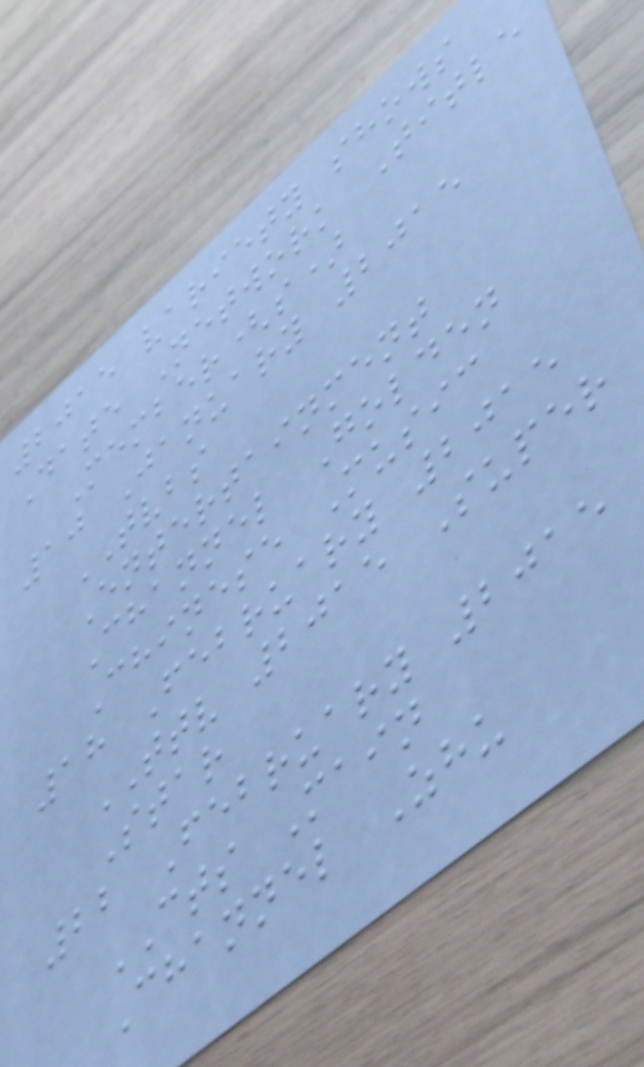2015 variety shows
Date Network Title
Member(s)
10 January 2015
TVBS
Entertainment
Channel Golden
Chinese Music
18 February 2015
TTV 2015 Super
Star
22 February 2015
CTS Main
Channel Zhu
